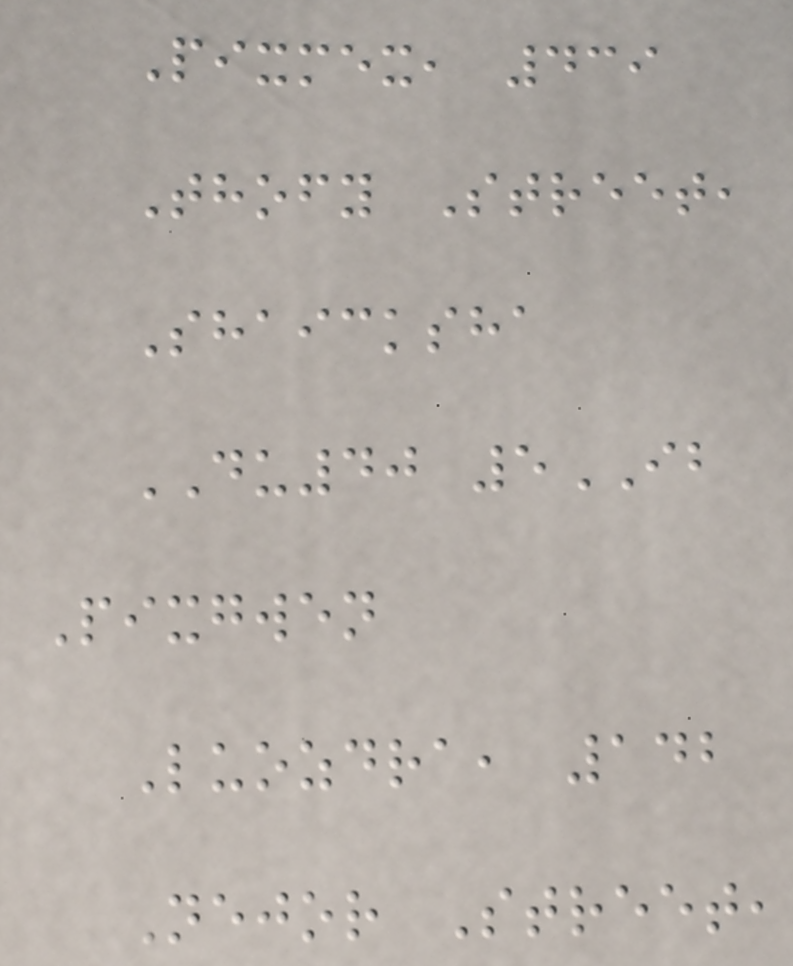Pixmex, 439
Thofy Street,
Shaicksha
DU40 5IB
Pixgwen
Luozdra, 142
Nejor Street,
